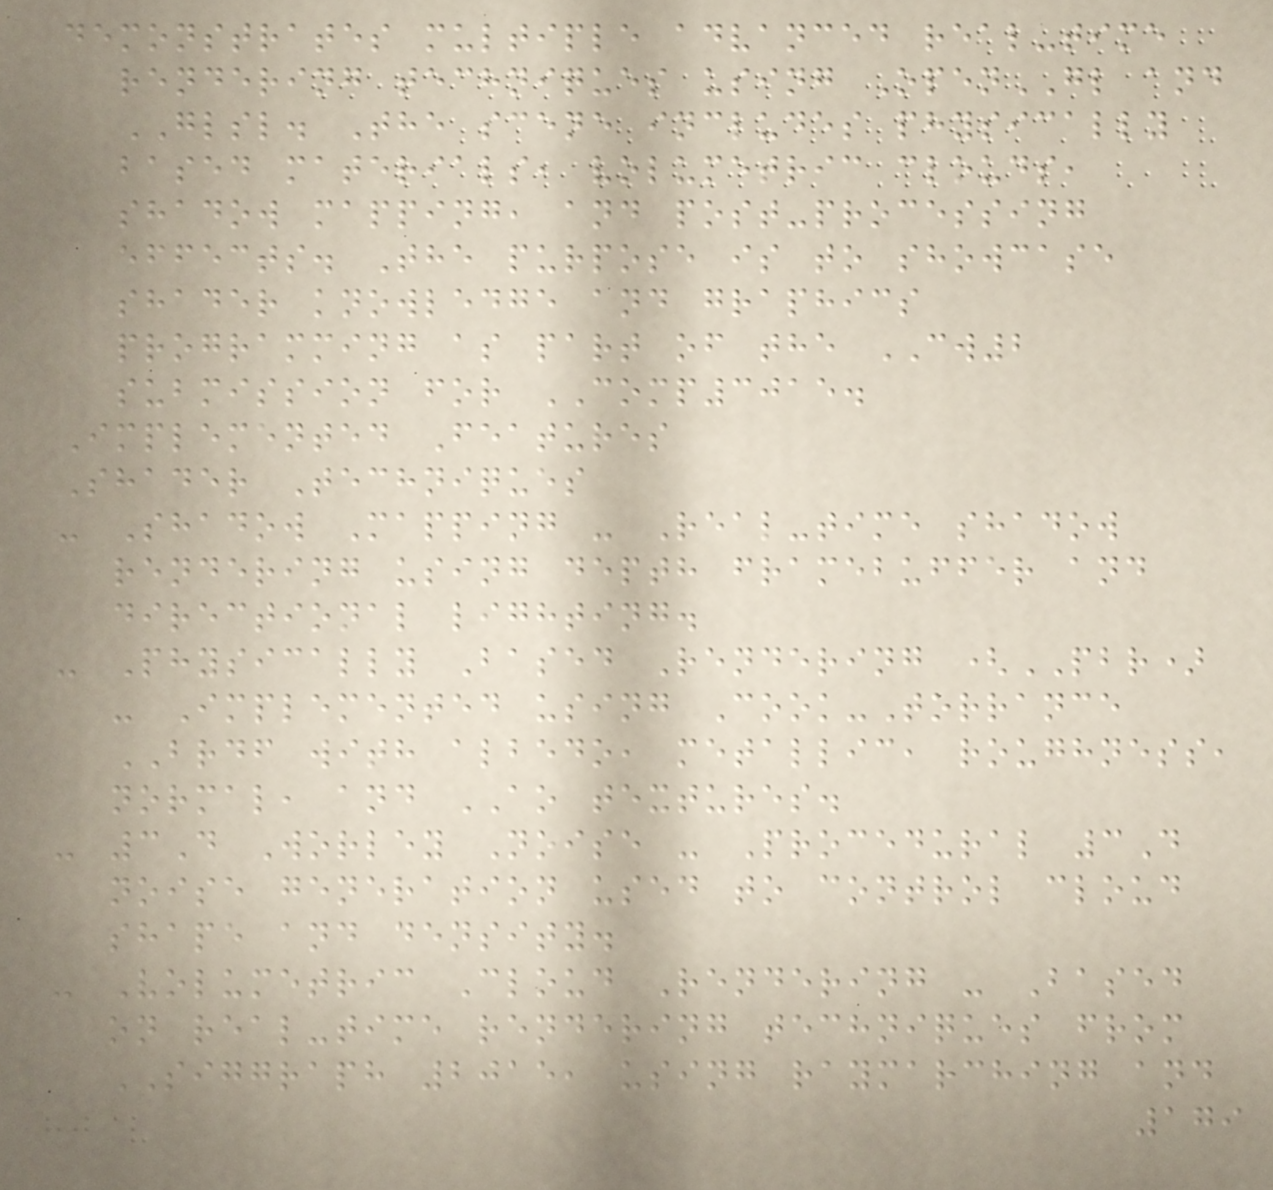demonstrates multiple advanced real-time
rendering techniques using OpenGL and
GLSL. The scene includes physically
based materials, volumetric clouds,
shadow mapping, and post-processing
effects. The purpose is to showcase
shader knowledge and graphics
programming as part of the CW2
submission for COMP3015.
Implemented Features
Shader Techniques
- Shadow Mapping - Real-time shadow
rendering using depth framebuffer and
directional lighting.
- Physically Based Rendering (PBR)
- Implemented using Cook-Torrance
BRDF with albedo, metallic, roughness,
normal, and AO textures.
- 3D Worley Noise - Procedural 3D
noise generation used to control cloud
shape and density.
- Volumetric Cloud Rendering - Based
on real-time rendering techniques from
SIGGRAPH 2015, using raymarching and
179
